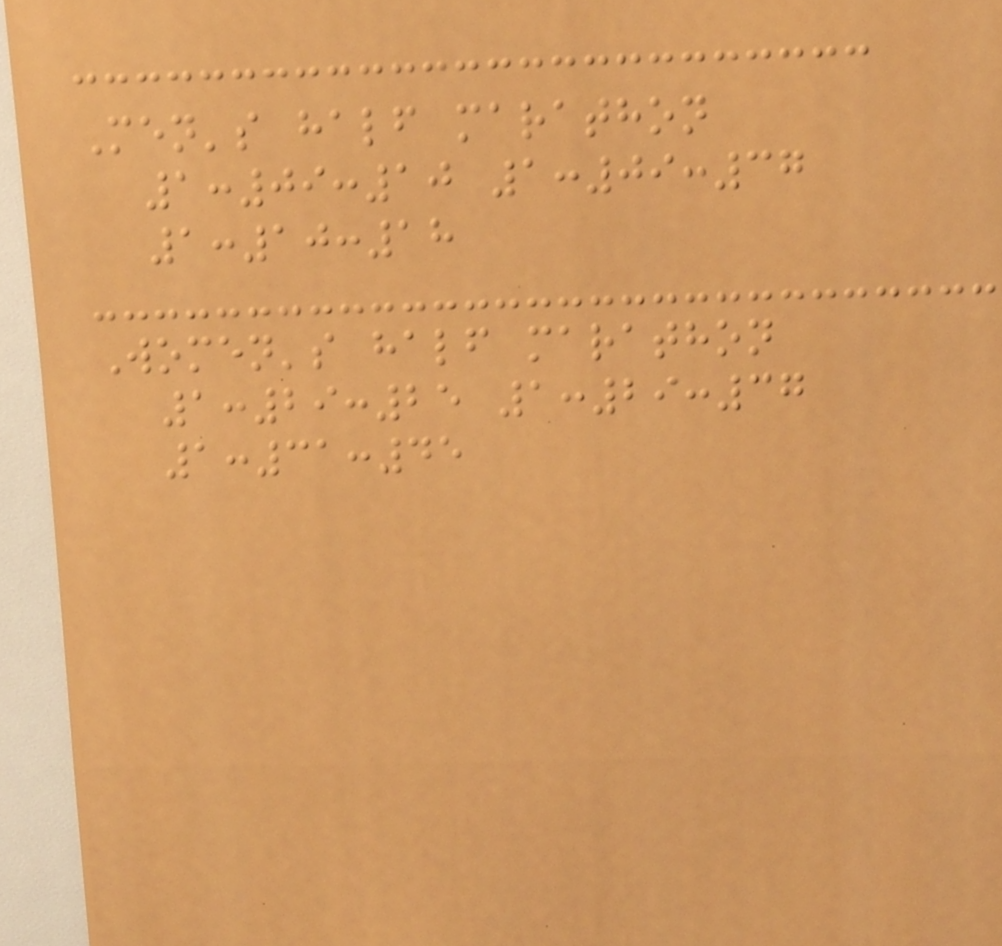Men's half marathon
1:09:10 1:09:37
1:10:18
Women's half marathon
1:29:25 1:29:37
1:31:45
